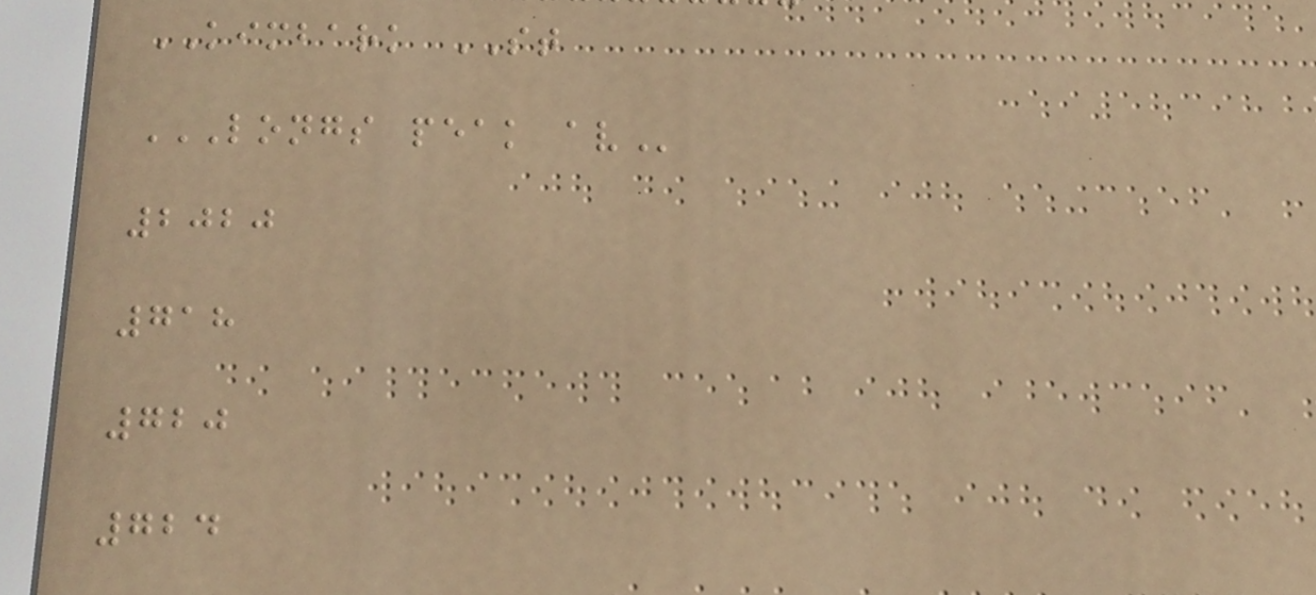KIMBARK ST
LONGS PEAK AV
2020
718
720
724
